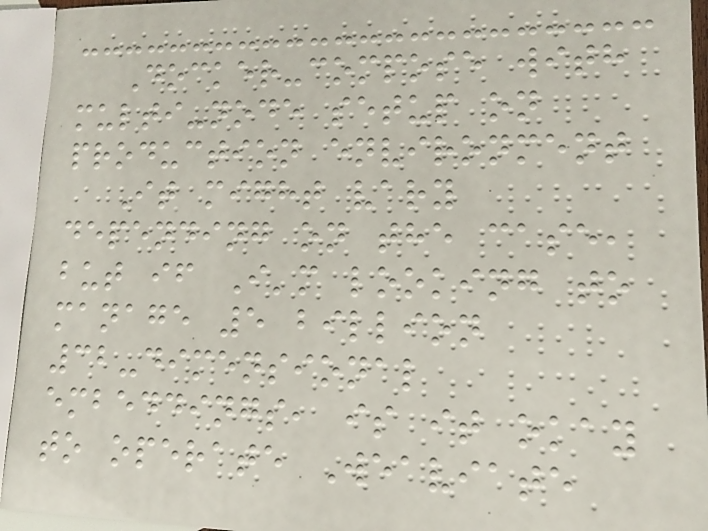Docker-compose with
multi-node setup on
production environment
It might vary
depending on the case,
but if I'm looking to
manage 5 billion
32-dimensional
embeddings, is it okay
to operate Weaviate
